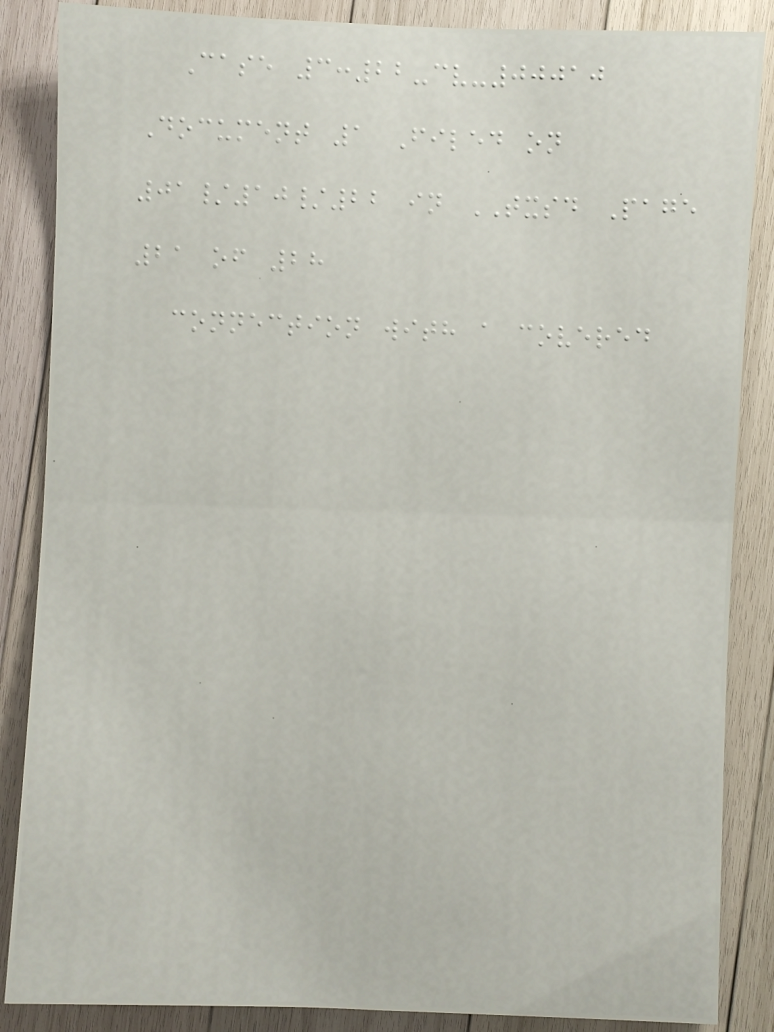Case 3:22-cv-00010
Document 1 Filed on
01/10/22 in TXSD Page
21 of 28
connection with a covered
